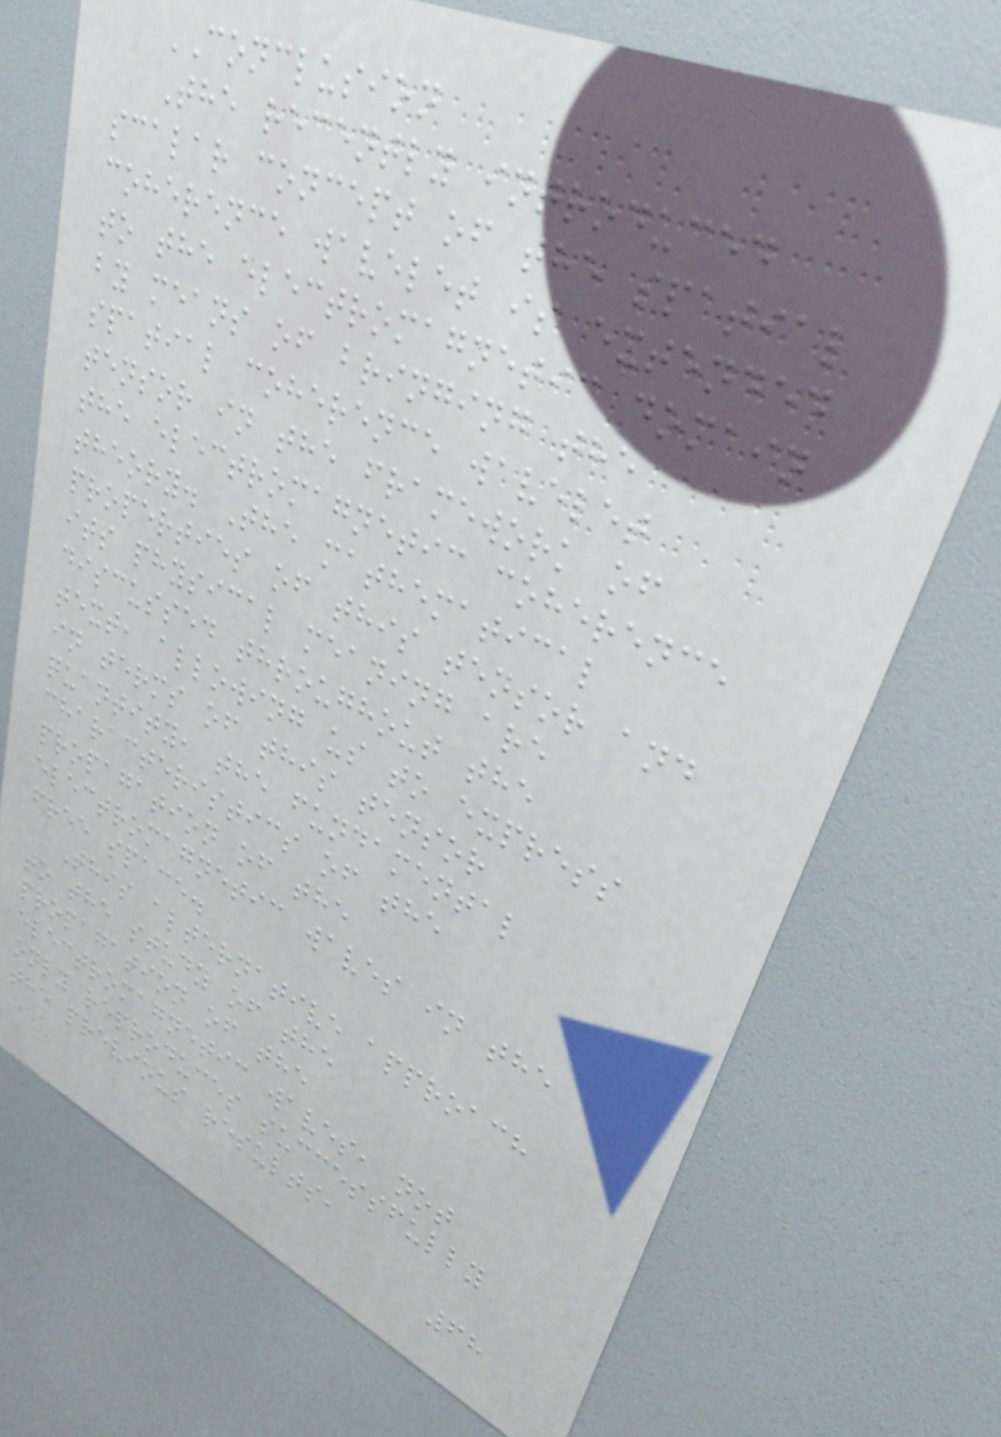CONCLUSION
The recently introduced
scalar concept of the spatial
coherence wavelet is extended
to the electromagnetic domain
by means of bringing the
spatial coherence wavelet
tensor in the framework of
the electromagnetic coherence
theory. The mathematical
properties of this tensor and
its physical meaning are
discussed throughout the
text, allowing us to express
in terms of this tensor
quantity, the fundamental
characteristics of the
propagation of the
electromagnetic waves in the
free space.
This alternative approach
to the study of the
propagation of the
electromagnetic waves, not
only reproduces successfully
the previous results,
68
